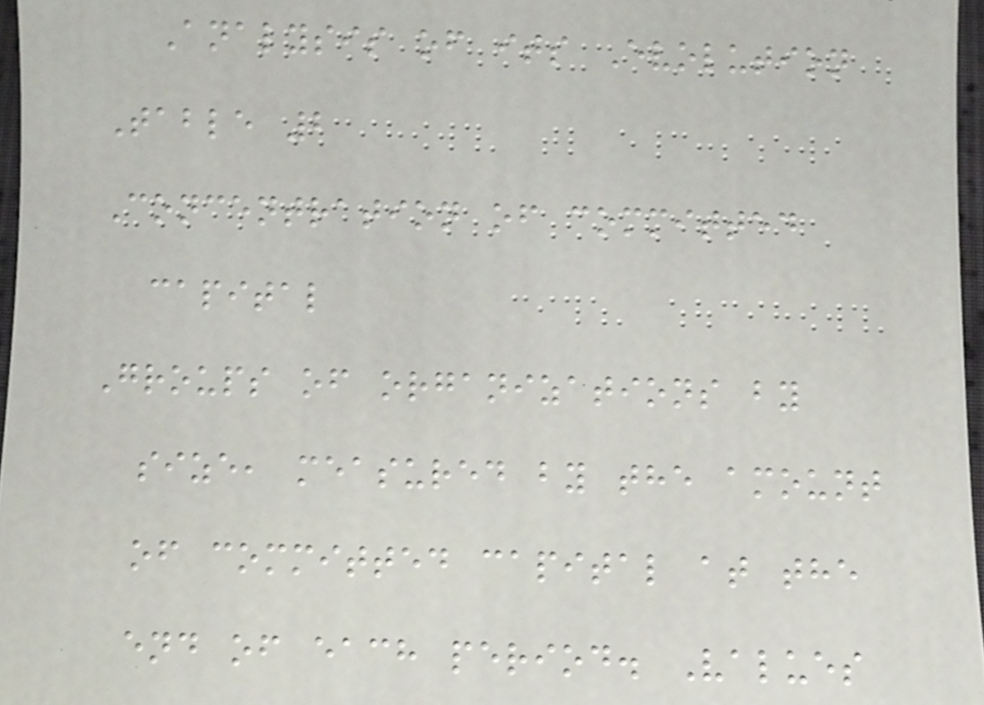Analysis of its Evolution
Table 2
Concentration of committed
capital
Groups of organizations by
size, measured by the amount
of committed capital at the
end of each period. Values
